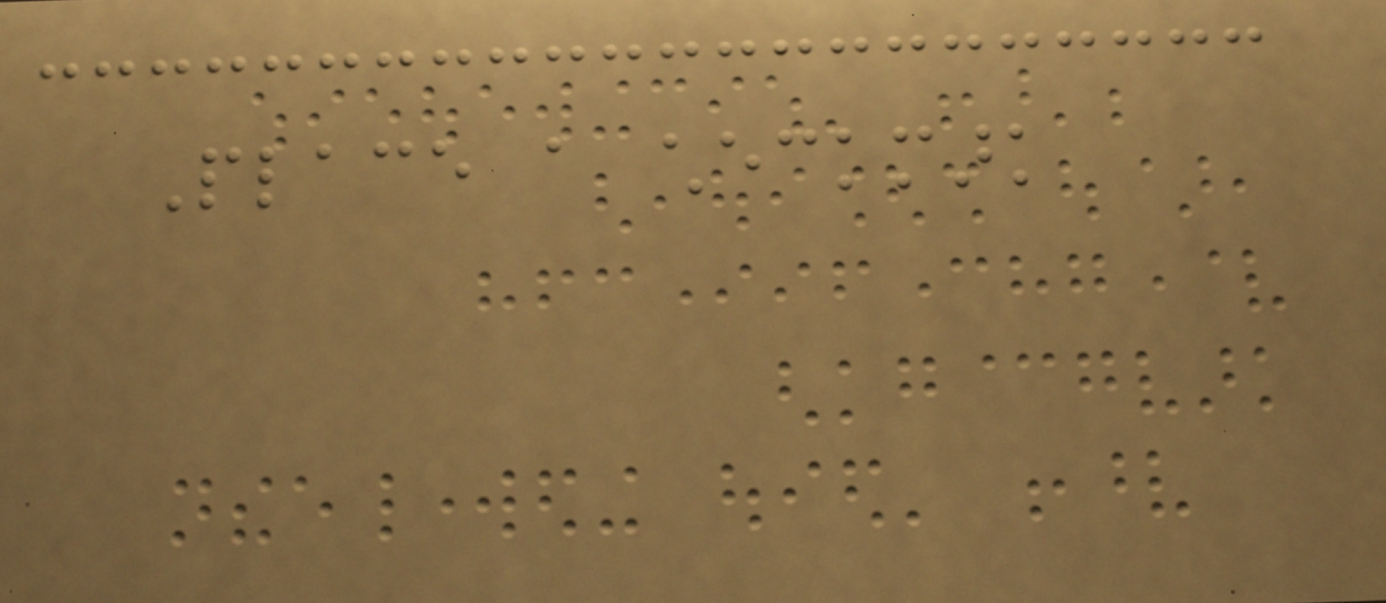Place a checkmark
